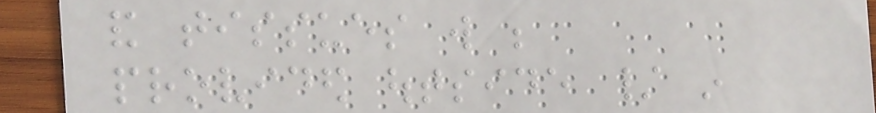and tissues will be
provided outside / in
